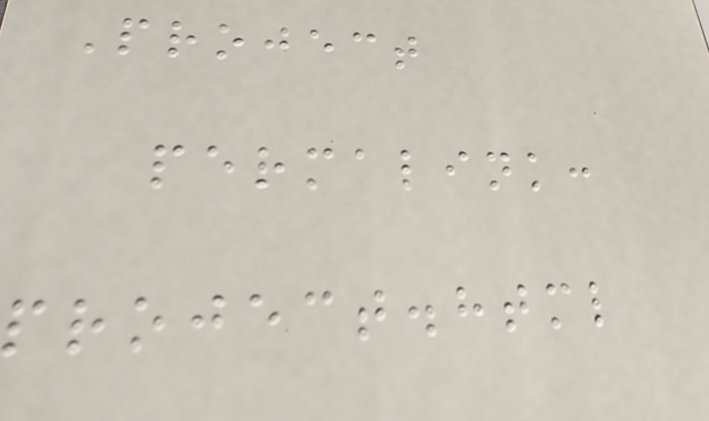Project
permalink:
project.html
